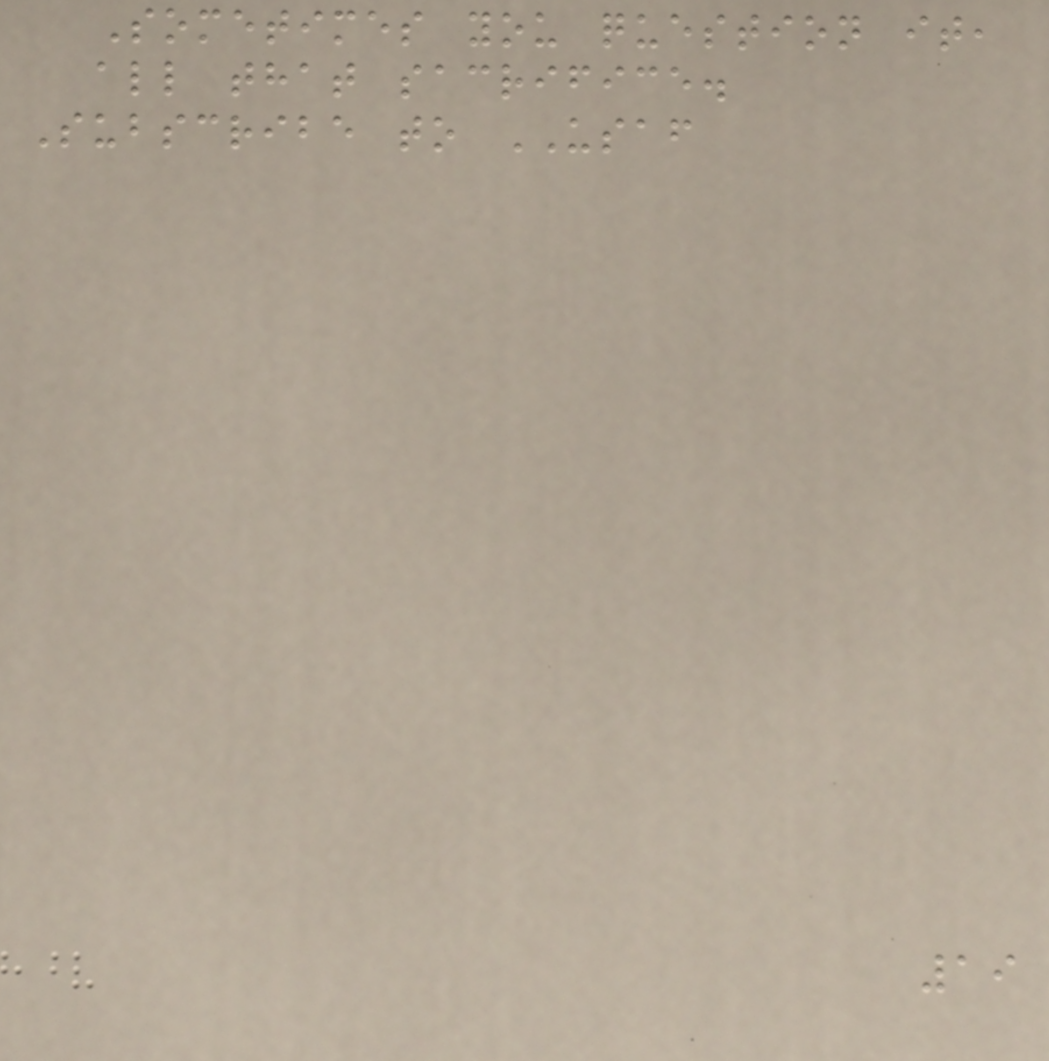Sometimes you question it,
all that sacrifice.
Subscribe to USAF
19
